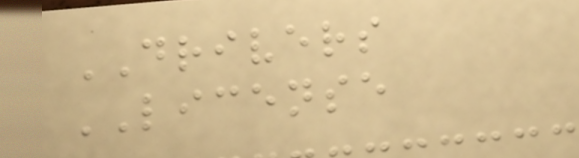DRIVERS
LICENSE
